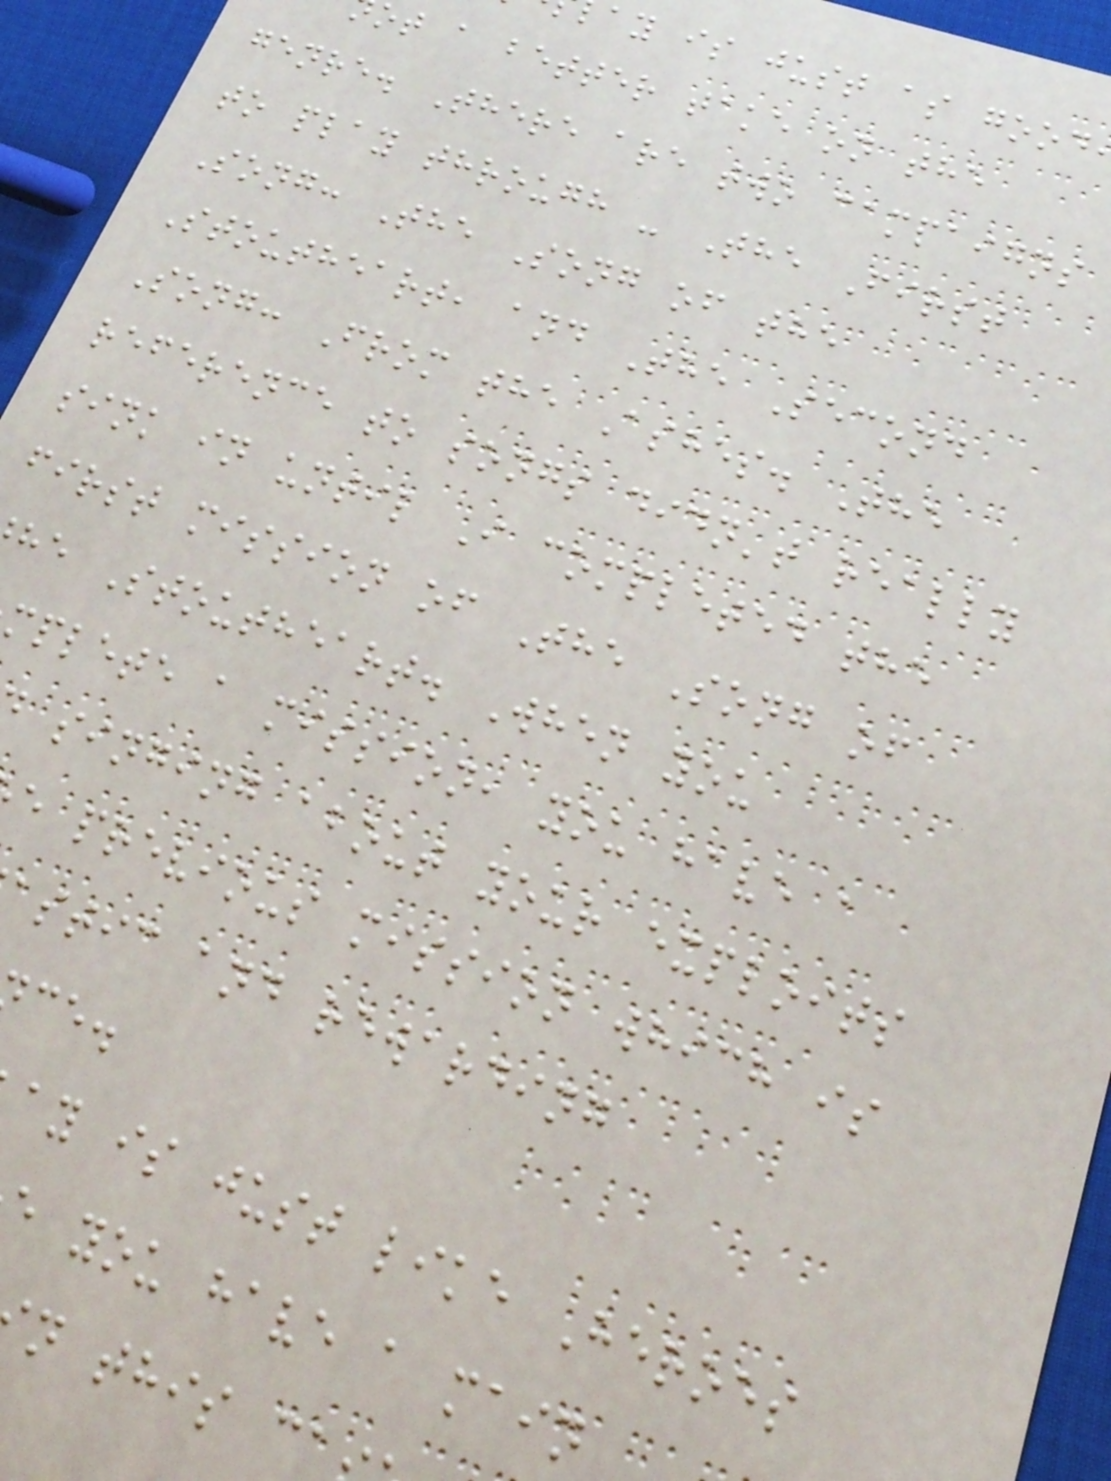ay is just as good
ot a better take on the
genre. There are two campaigns
to play through - The First
Song: The Song of the
Stoutheart, and The Second
Song: From the Ashes. The
reference to songs didn't really
sink in until I completed the
first mission of The Song of
he Stoutheart. When you
mplete a mission, you have a
singing about your exploits
e previous mission which is
astic and rewarding
ay is just like Heroes
e you have a main
n this ca
